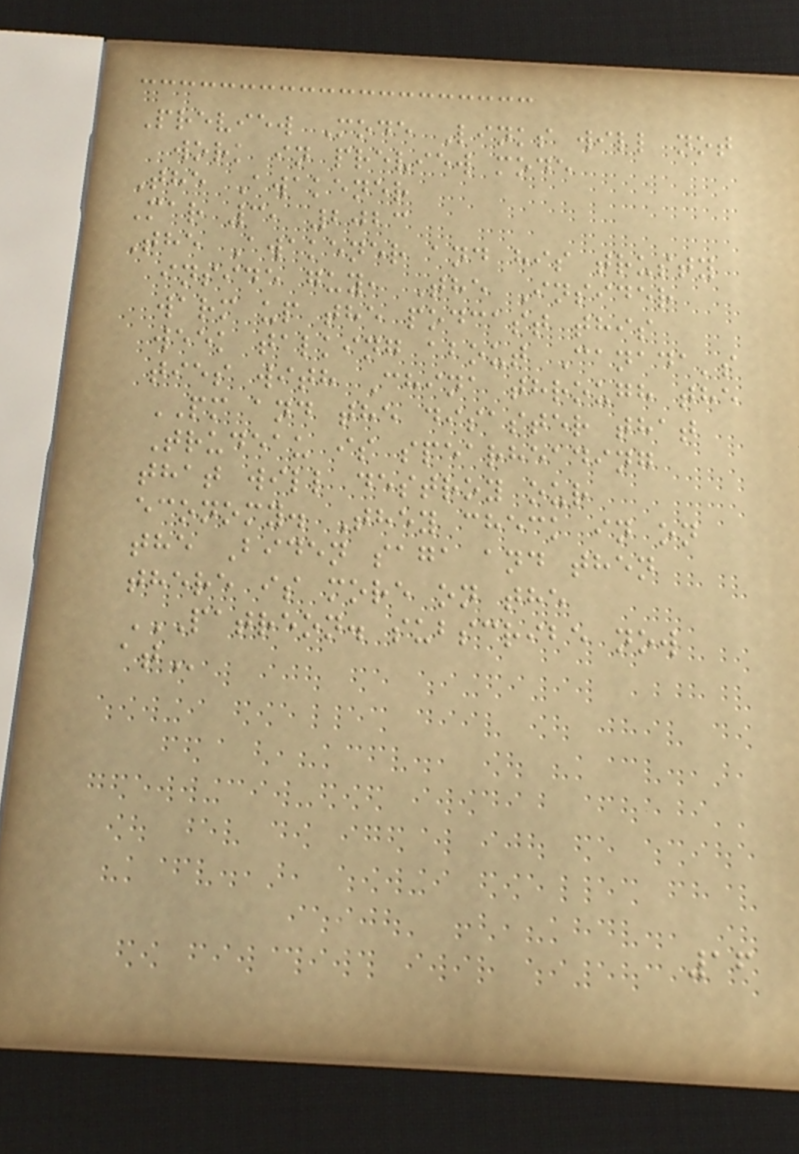Preview Mode Links will not
work in preview mode
The Awakener
Mar 3, 2023
The Awakener and his trusty
inside guy, The Insider
warm up the podcast this
week talking about Canada's
ties with China through the
PM and the disaster that
Trudeau is spearheading
that will destroy our
economy. They check in on
the Biden saga and then
there is more on the
PATREON. SUBSCRIBE NOW
AT
16
